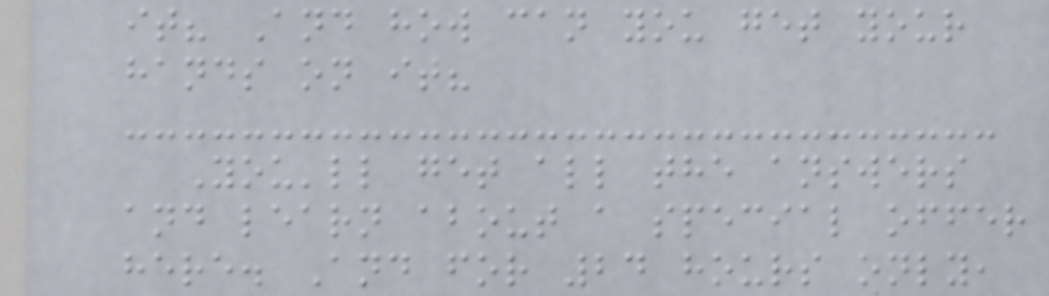it? And how can you get your
hands on it?
You'll get all the answers
and learn about a special offer
here. And for 24 hours only,
